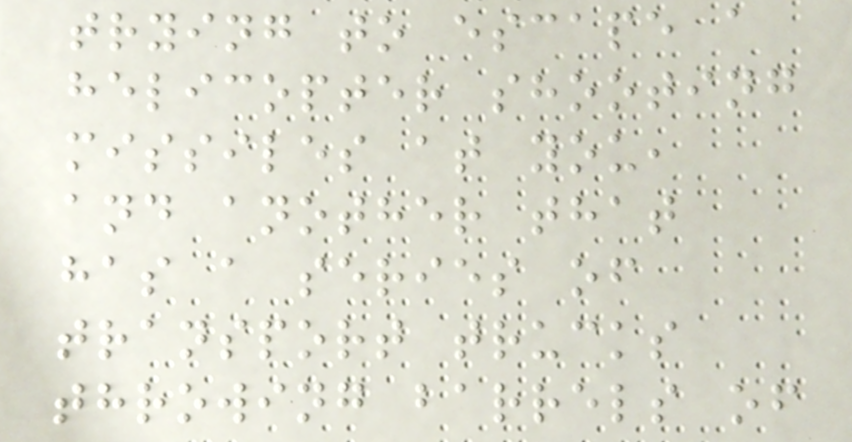trying to escape a
helicopter shooting
missiles at you,
and another that
has a series of
transport trucks
throwing barrels of
